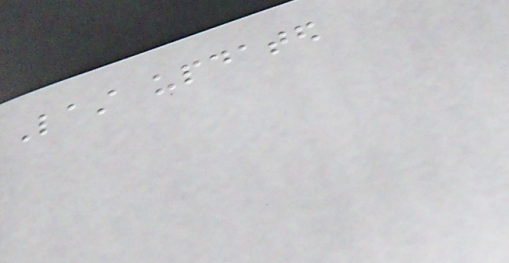Last updated
